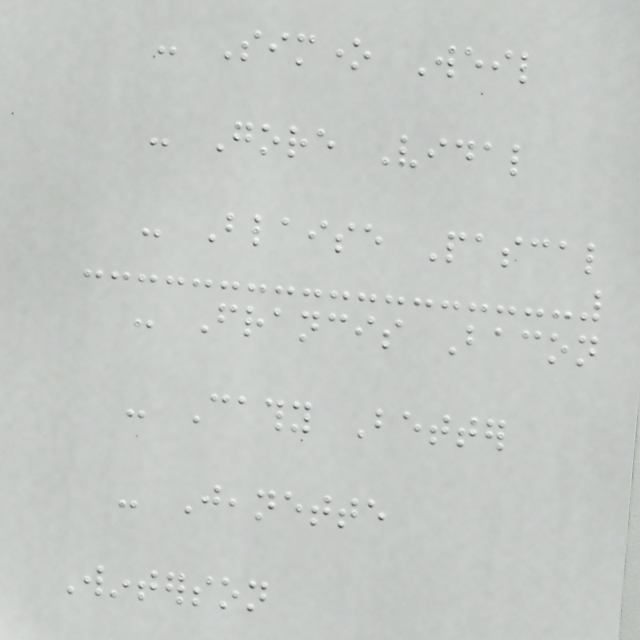- Simone Weil
- Gore Vidal
- Blaise Pascal
- Francis Bacon
- Cathy Better
- Jeanette
Winterson
